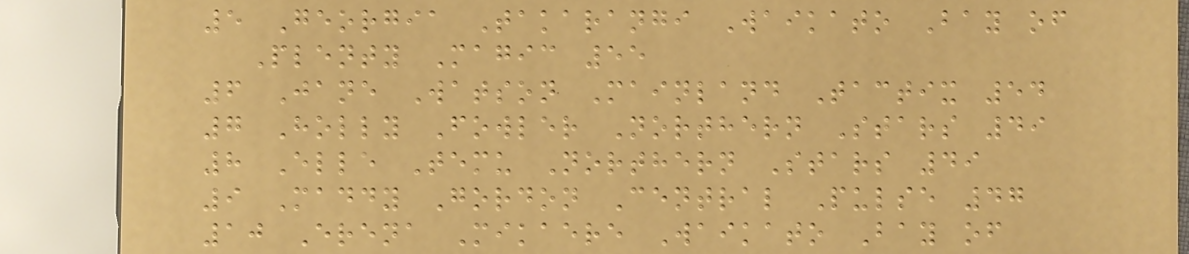5 Georgia Takarangi Waikato Bay of
Plenty Magic 55
6 Jane Watson Mainland Tactix 54
7 Holly Fowler Northern Stars 49
8 Elle Temu Northern Stars 49
9 Maddy Gordon Central Pulse 47
10 Erena Mikaere Waikato Bay of
